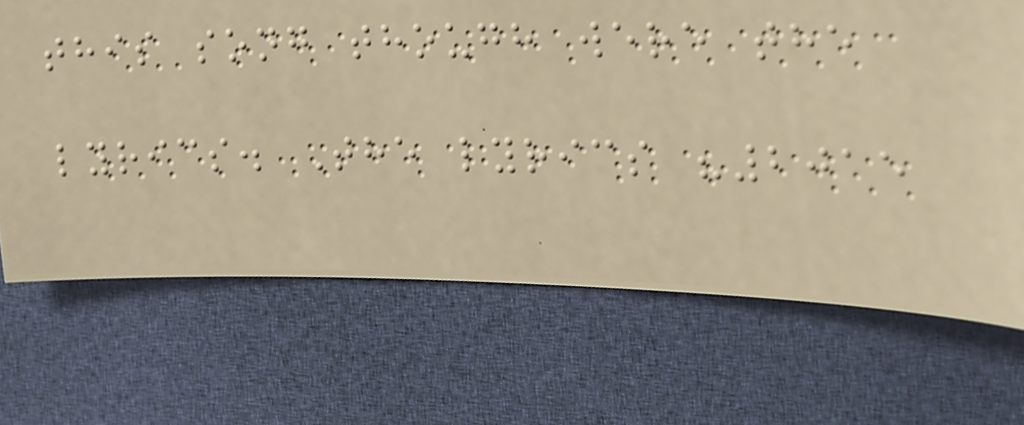this song though were the
lyrics. The lyrics "2015
